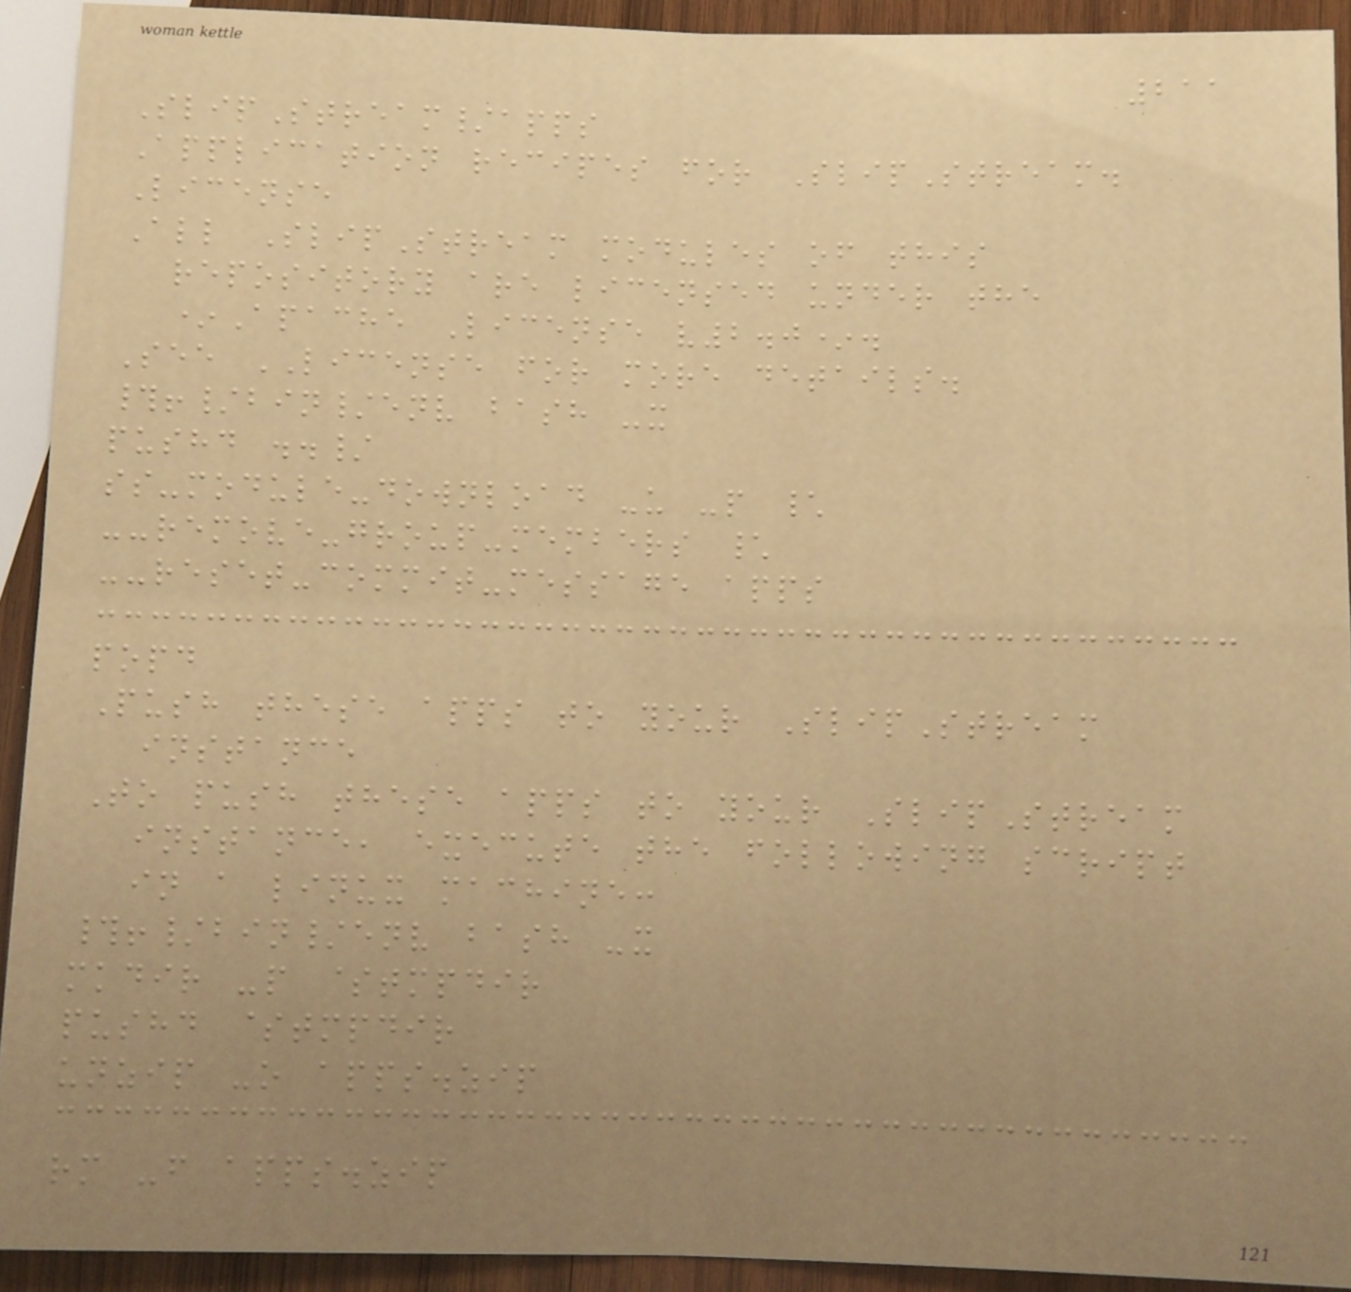211
SlipStream/apps
Application recipes for SlipStream.
License
All SlipStream modules of this
repository are licensed under the
*Apache License v2.0*.
See LICENSE for more details.
#!/bin/env bash -x
pushd ../
ss-module-download -u -p \
--remove-group-members \
--reset-commit-message apps
popd
Push these apps to your SlipStream
instance
To push these apps to your SlipStream
instance, execute the following script
in a linux machine:
#!/bin/env bash -x
mkdir -p $tmpdir
pushd $tmpdir
unzip -o apps.zip
rm -f apps.zip
